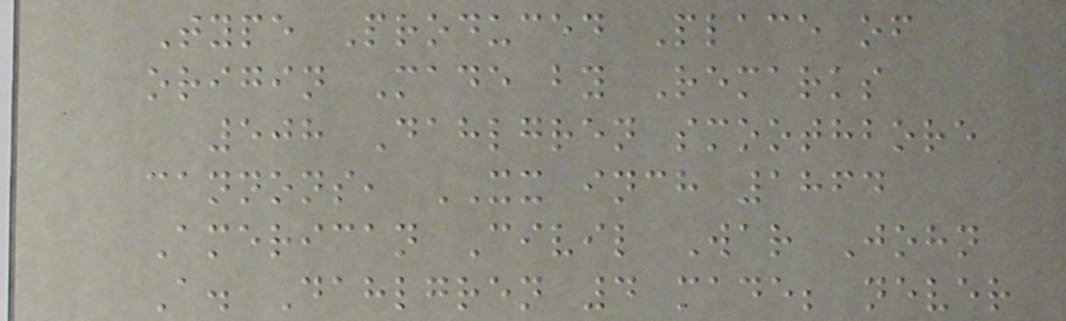Type Produced Place of
origin Made by Remarks
508 Dahlgren smoothbore
cannons, XX inch 1864
American Civil War John
A. Dahlgren 4 made; never
